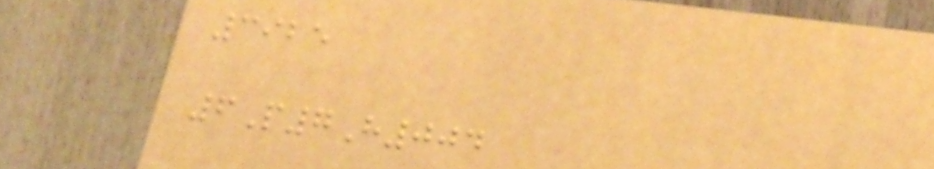3925
6P7H004
